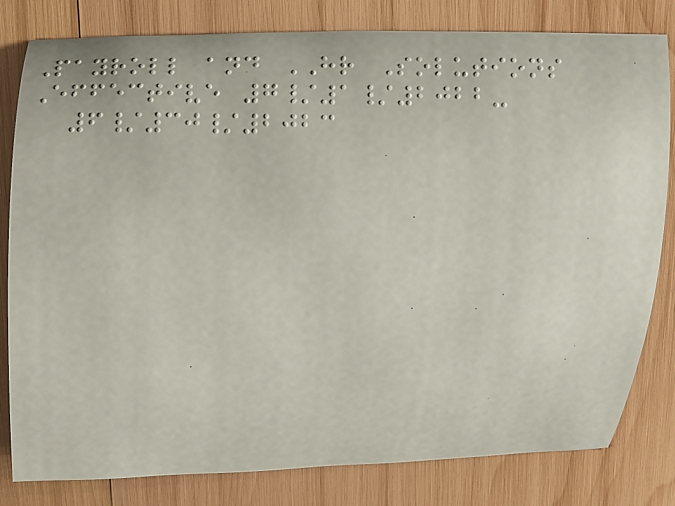Payroll and HR Solutions
Effective 7/1/2022-
6/30/2023
